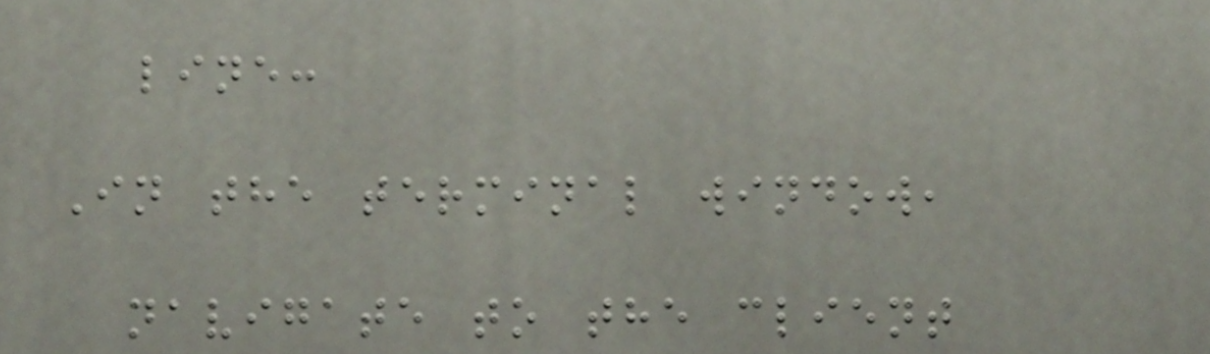line:
In the terminal window,
navigate to the client
